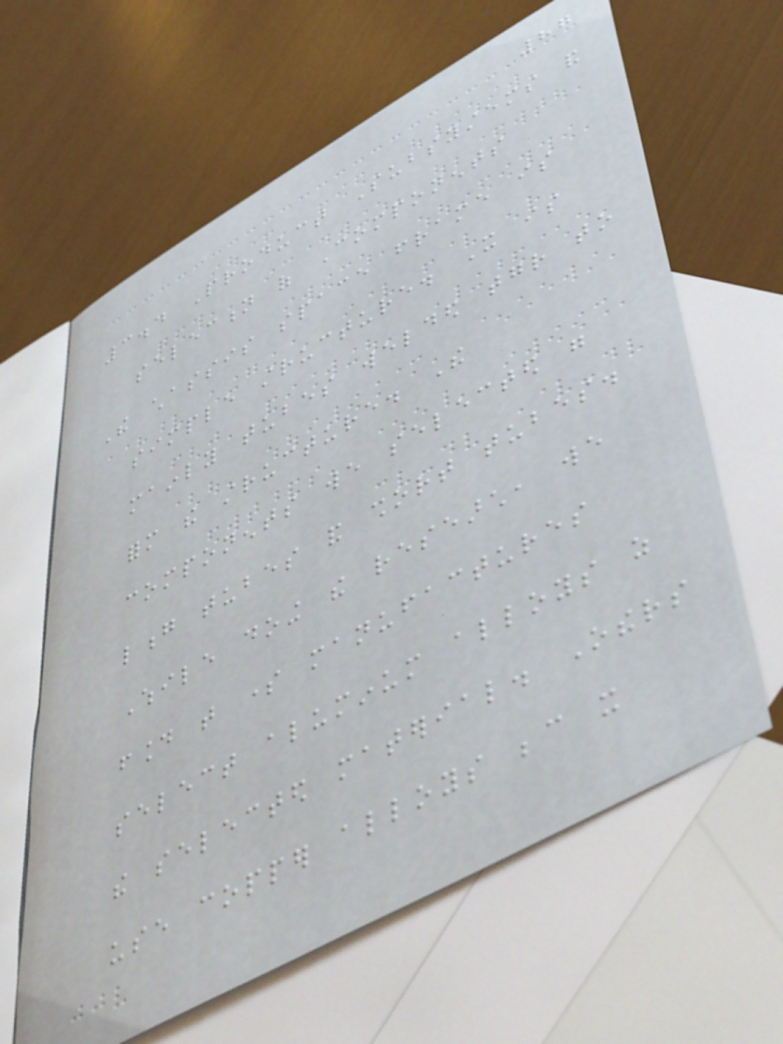87
3.4 Product Subsystems and
selection of Components
The chassis space frame is
simple structure. It is
mainly tubes welded together to
form the structure. The
components we selected were
long tubes and short tubes.
While doing the research, we
found that some manufactures
select aluminum alloys as
the selected material. Others
use copper alloys because it
